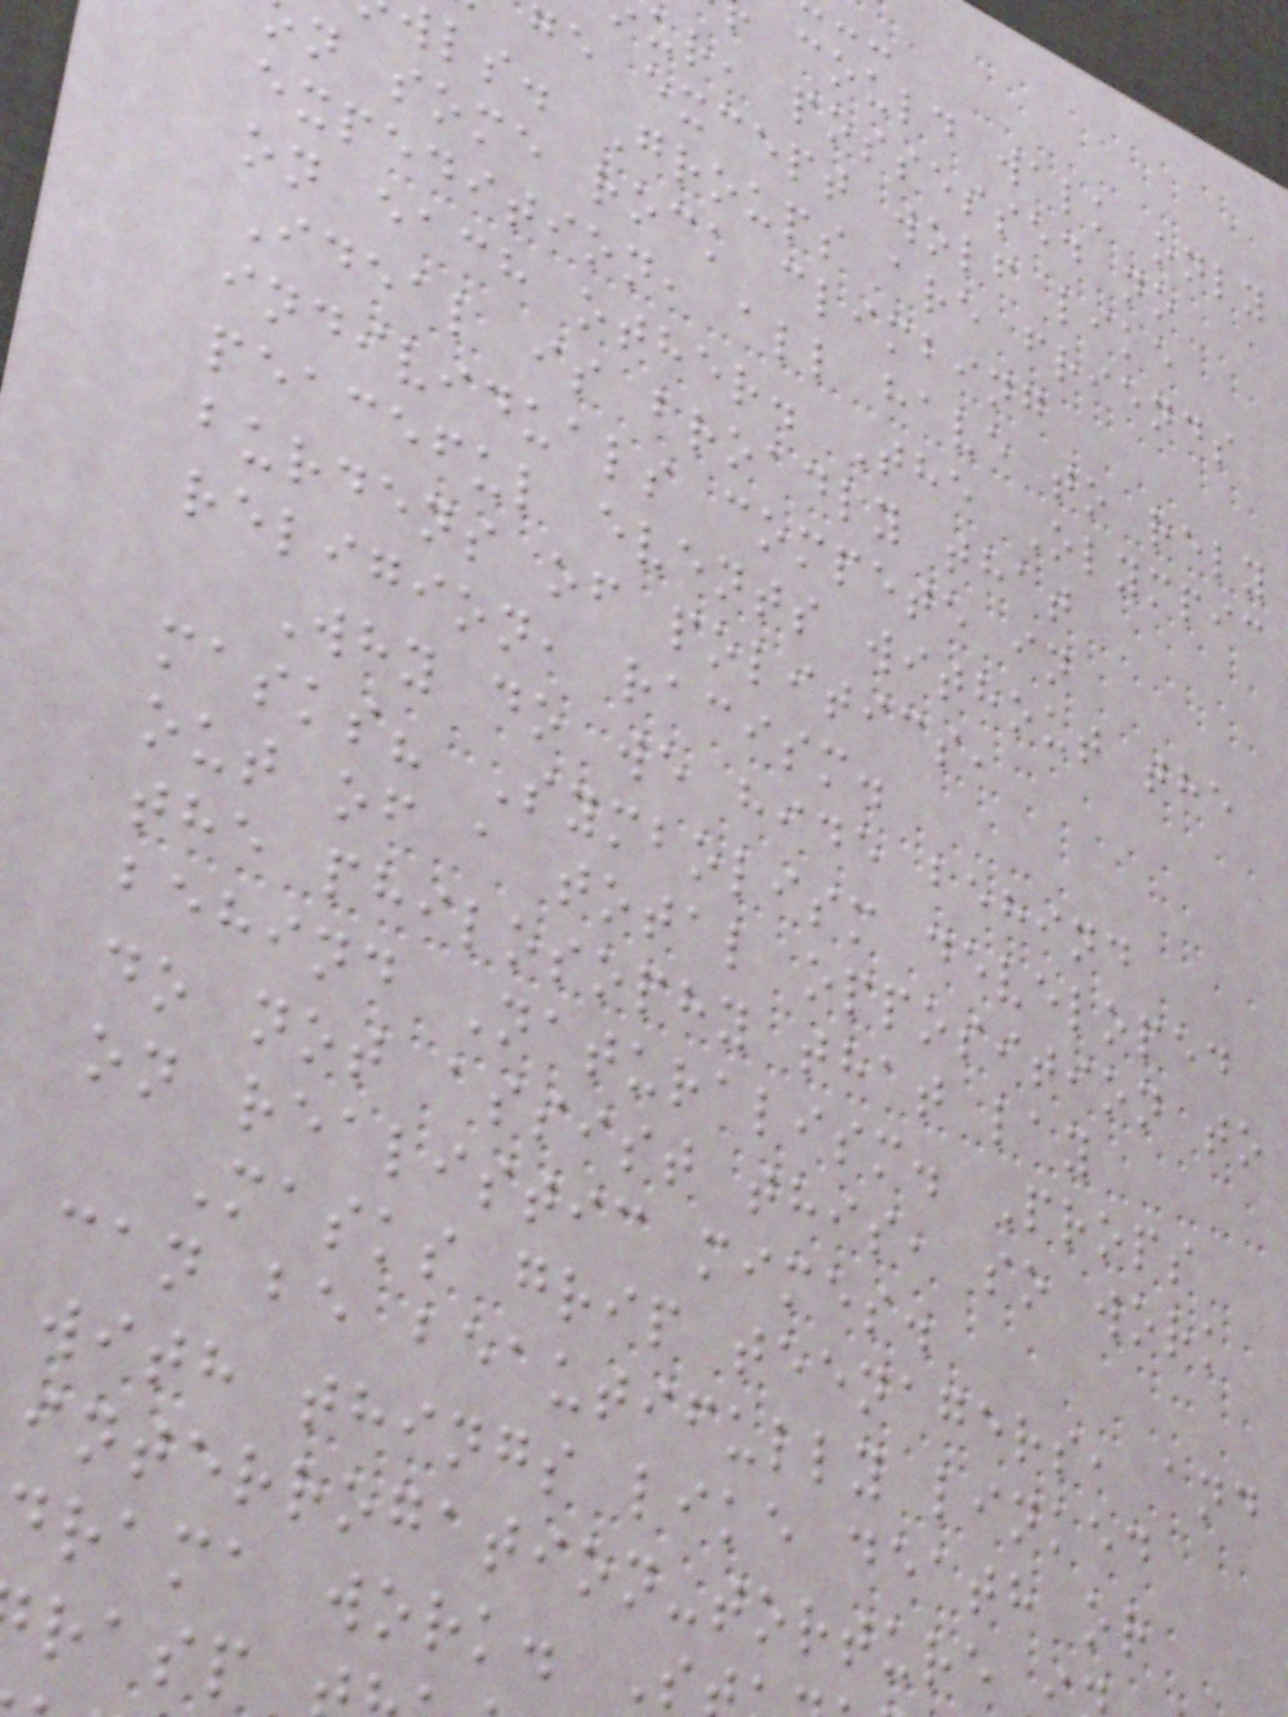could walk only
ur, possessed no
ge except wolf like
ls. Groups are friends
n some rock climbing
expedition, all have to rely
on each other. The Olympic
Ideal is broadly that
individuals compete in
peaceful events without the
burdens of politics,
religion, racism.
Why do we hide behind
masks? Symbolism developed
out of a total opposition to
the philosophy that lay
behind Naturalism. Props
do not assist this, so work
on realistic mimes.
Masks grip teenagers, and
can be beautifully linked
with things like death or
interrogation-torture
drama work. S
